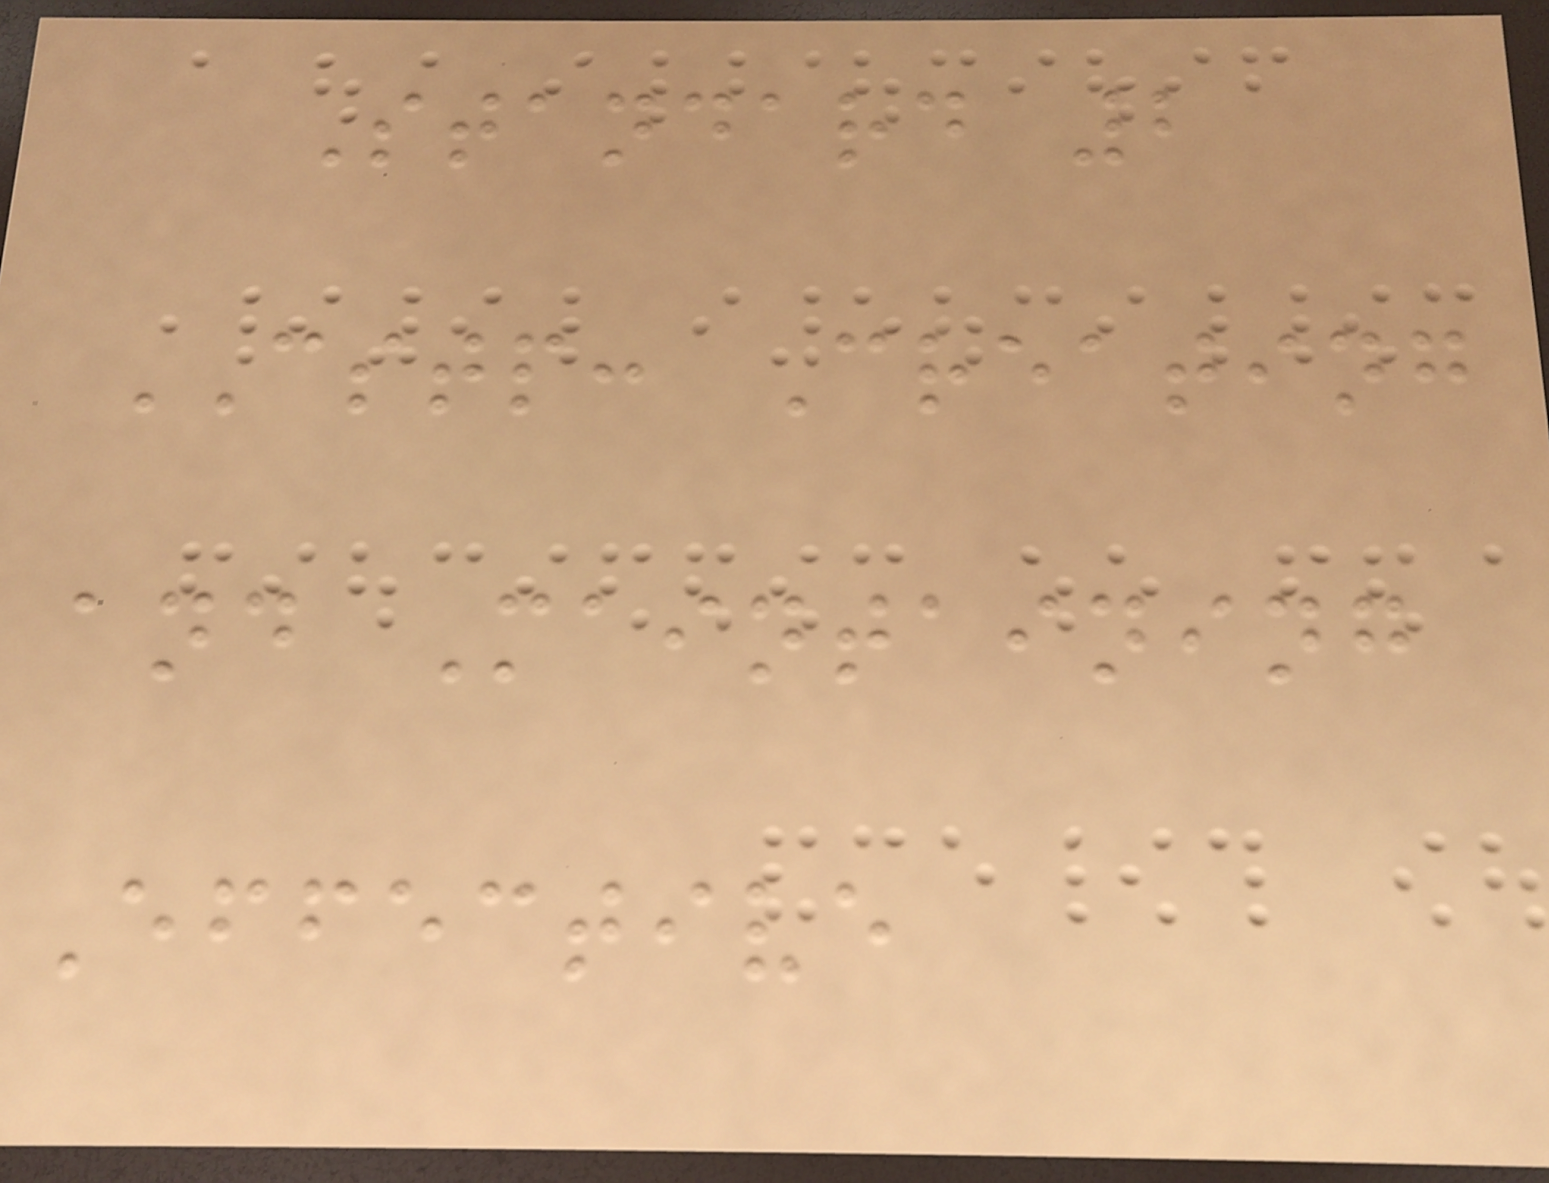Standard 2
CSTP: Creating
and Maintaining
Effective
